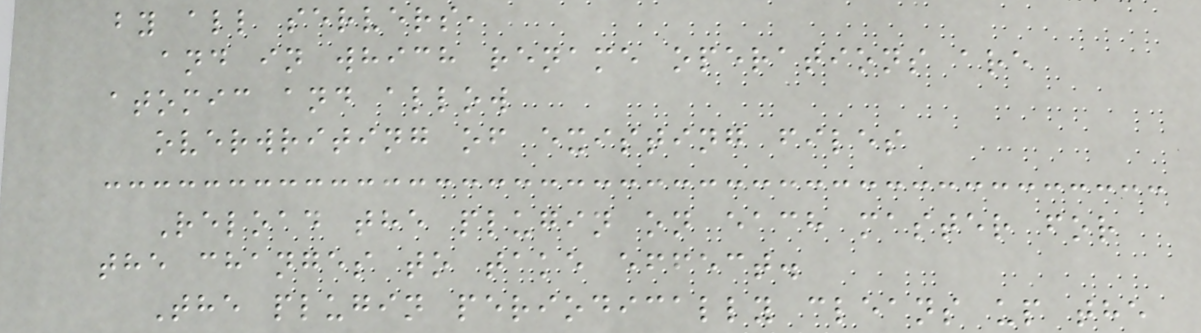by all servers,
and in which rename operations are
atomic and allow
overwriting of existing files
Reload the plugin on each master for
the changes to take effect.
The plugin periodically cleans up the
